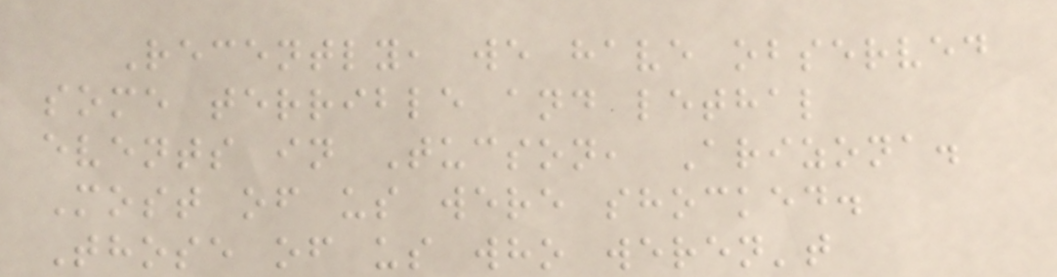Recently, we have observed
some terrible and lethal
events in Tucson, Arizona.
Most of us were shocked.
Those of us who weren't
